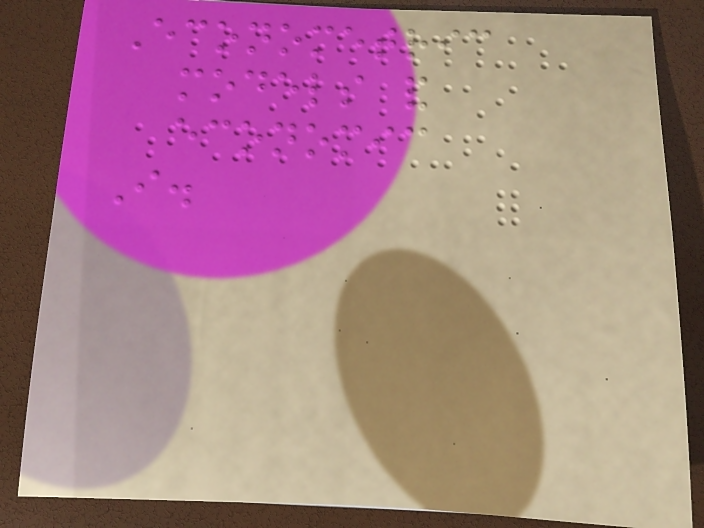Econometric
models and
economic
I.
